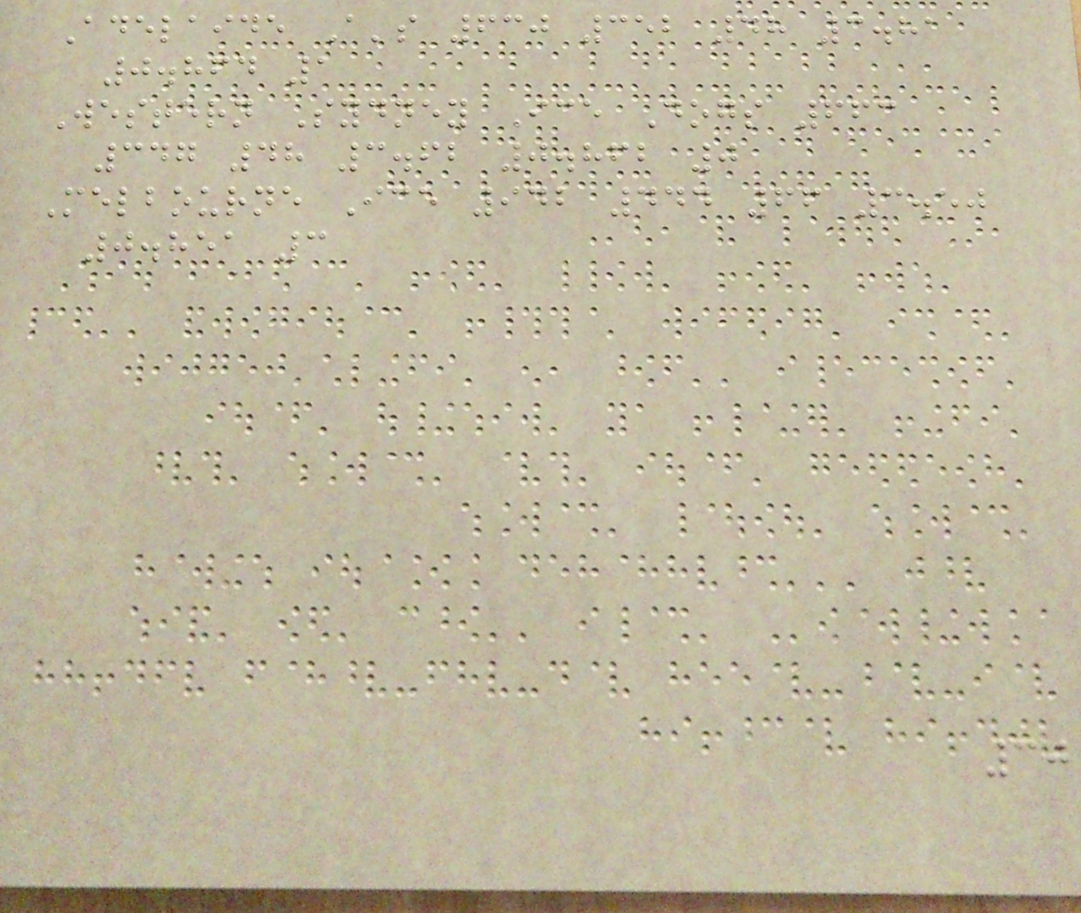Adelaide A's 630 352 48 3.81
0.864 1
Western Sydney Ice Dogs 663
347 48 3.62 0.862 0
Melbourne Ice 942 444 66 3.50
0.851 3
30
